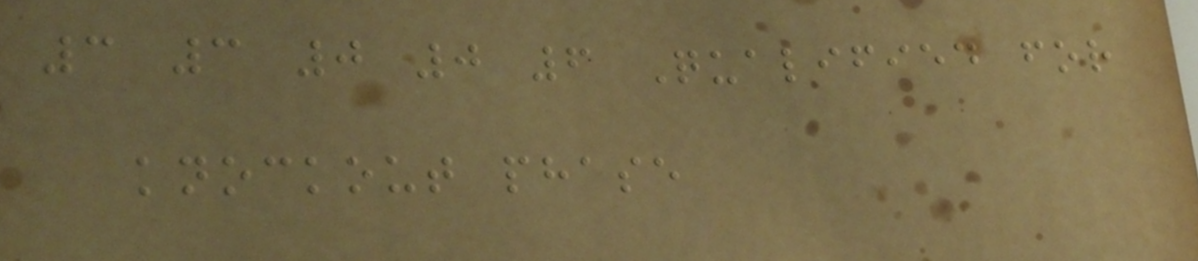3 3 0 0 6 Qualified for
knockout phase
